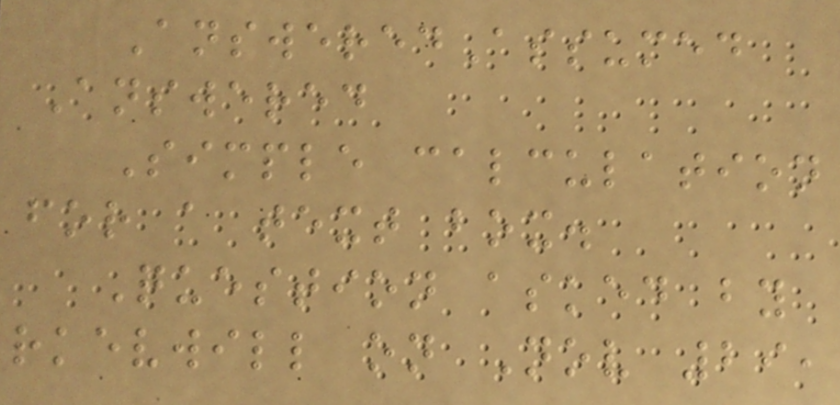AnsweredAssumed
Answered
Simple calculation
for a text box.
Question asked by
rkevwill on Nov 29,
